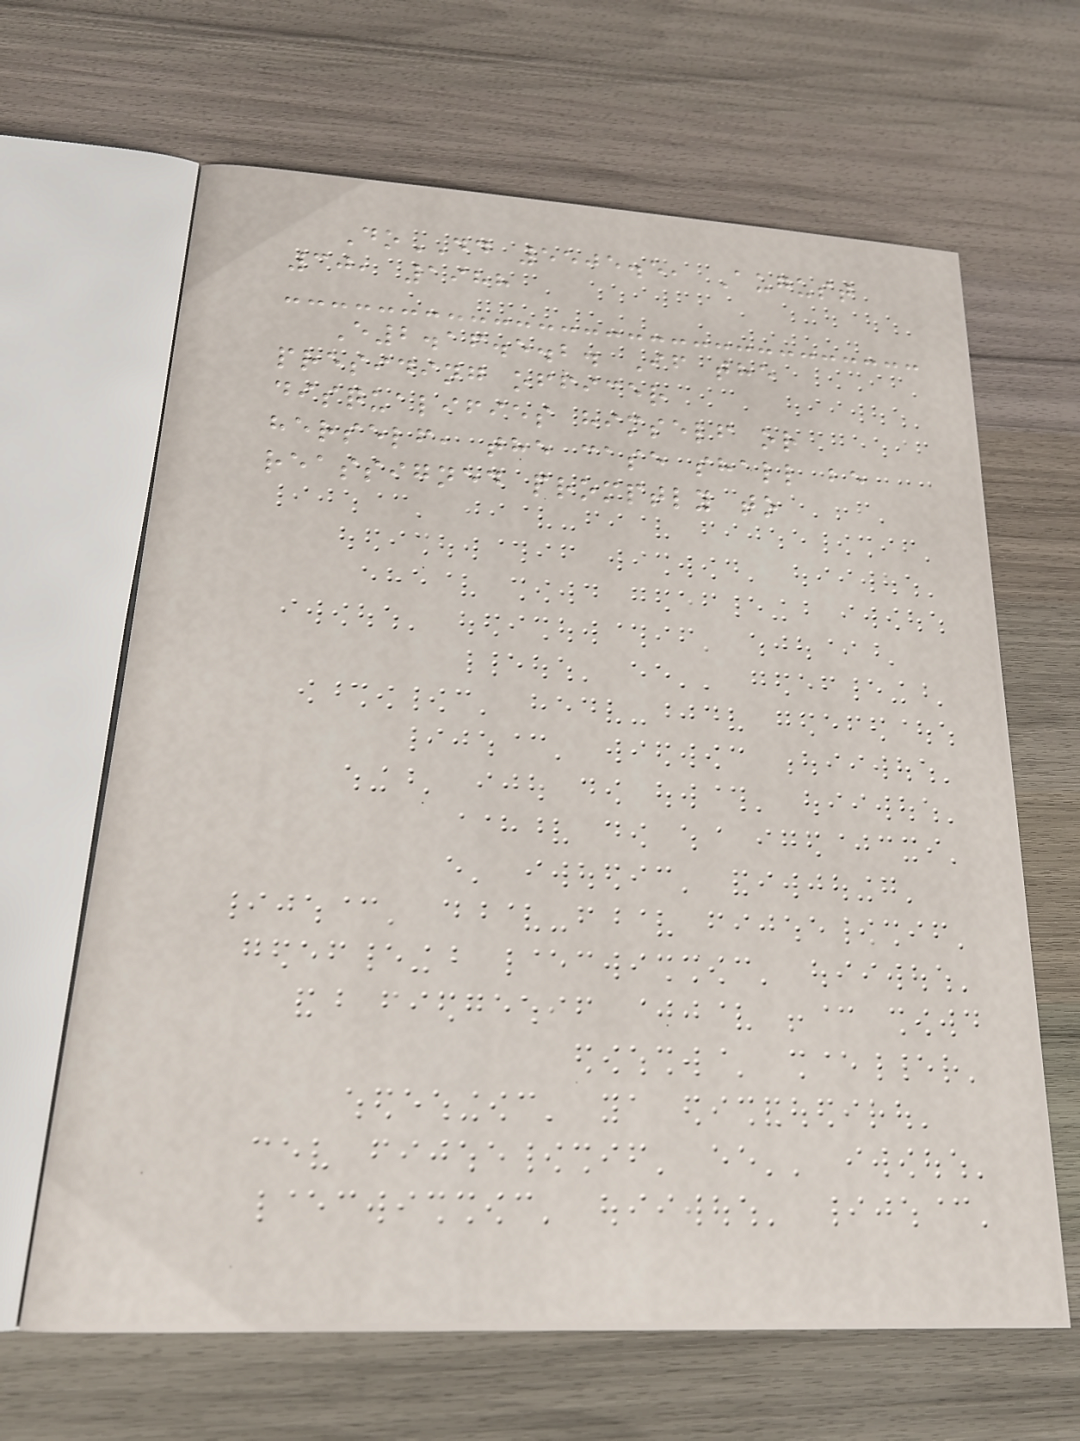DoDD 5505.5, August
30, 1988
E2.16.5.2. If the
presiding officer
disqualifies himself or
herself, the case shall be
reassigned promptly to
